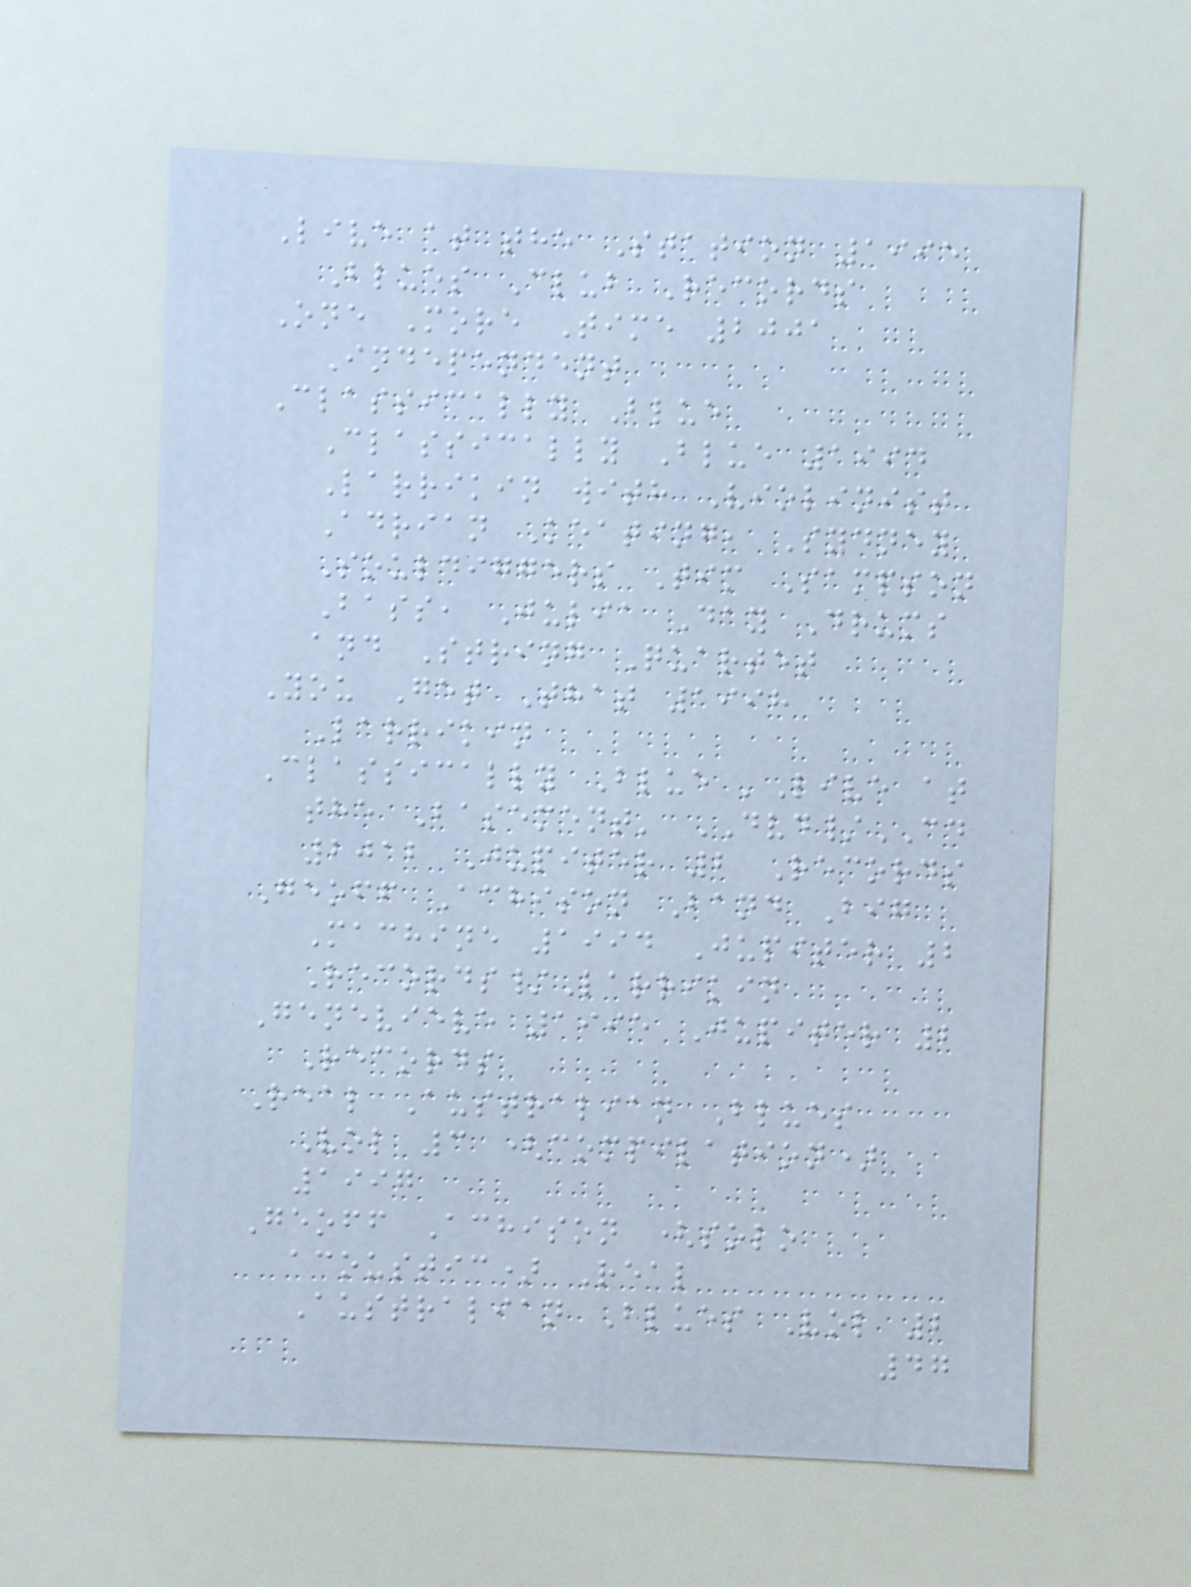Live at the Station 1995
Blues Club Records
One More Time 2001
Independent
Classically Blue
Classically Blue 1994
Larrikin with Violinist
Adrian Keating, Sydney
Souldiggers Tim Sampson
Bass, Julia Day Drums
and String Quartet
You Get That 1998
Larrikin
Classically Blue 'Live at
the Basement' DVD/CD
2012 Jupiter 2 Records
Geoff Achison Band Big
Machine 1994 Jupiter 2
Records/Larrikin
Genevieve 1995 Jupiter 2
Records
Real Australian Blues
Vol 3 (compilation)
1997
Geoff Achison (solo
acoustic) Real
Australian Blues Vol 2
47
